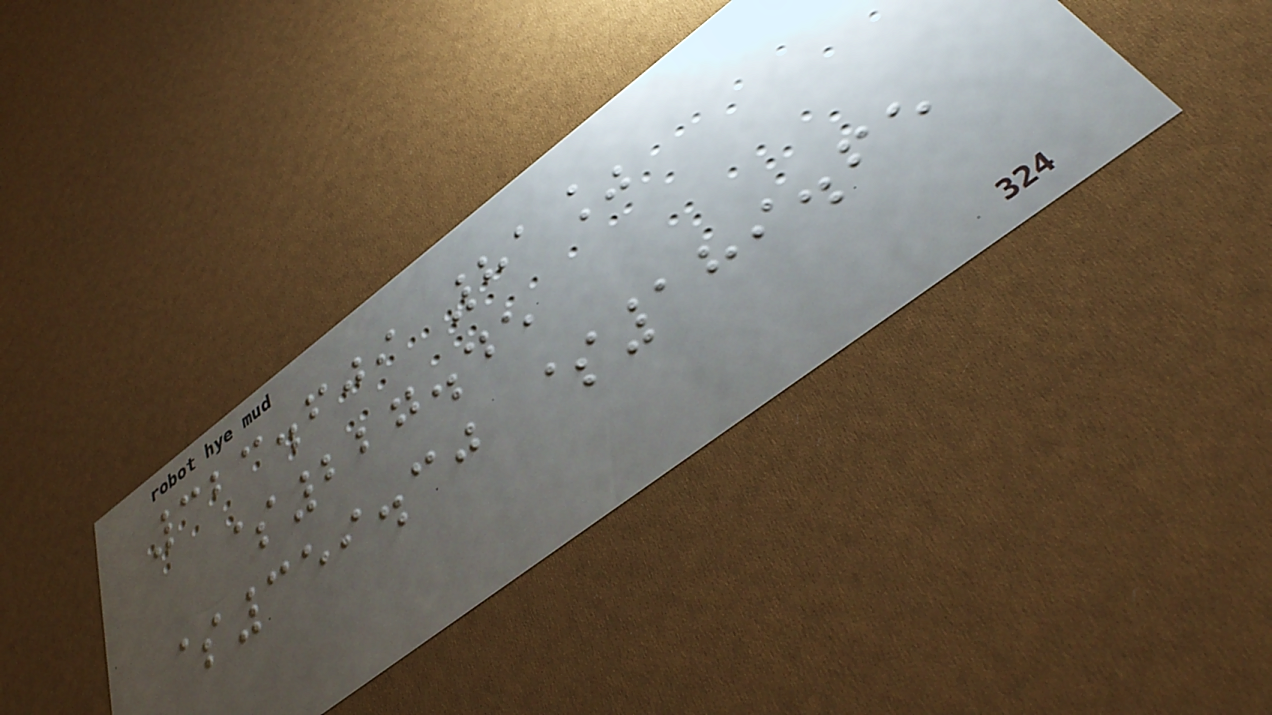323.609 81%
$227.45
$359.30 $189.65
